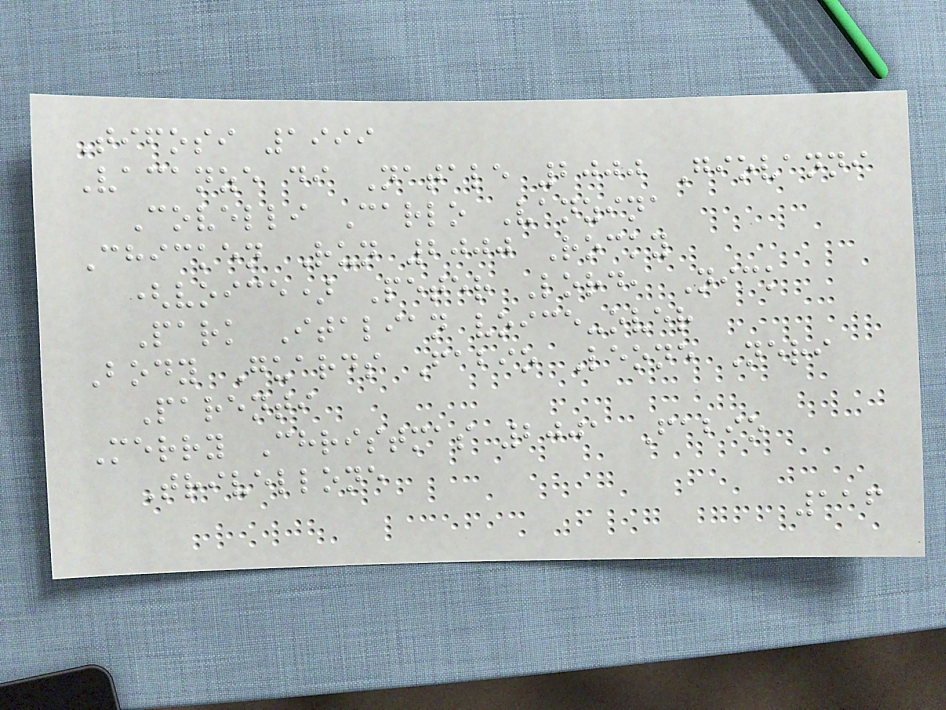Tifosi 1999
Vacanze di Natale 2000 Giovanni
Covelli Carlo Vanzina
Chicken Run 2000 Rocky
(voice) Peter Lord, Nick
Park Italian voice-over
Body Guards Fabio Leone Neri
Parenti
Merry Christmas 2001 Fabio
Trivellone
116
